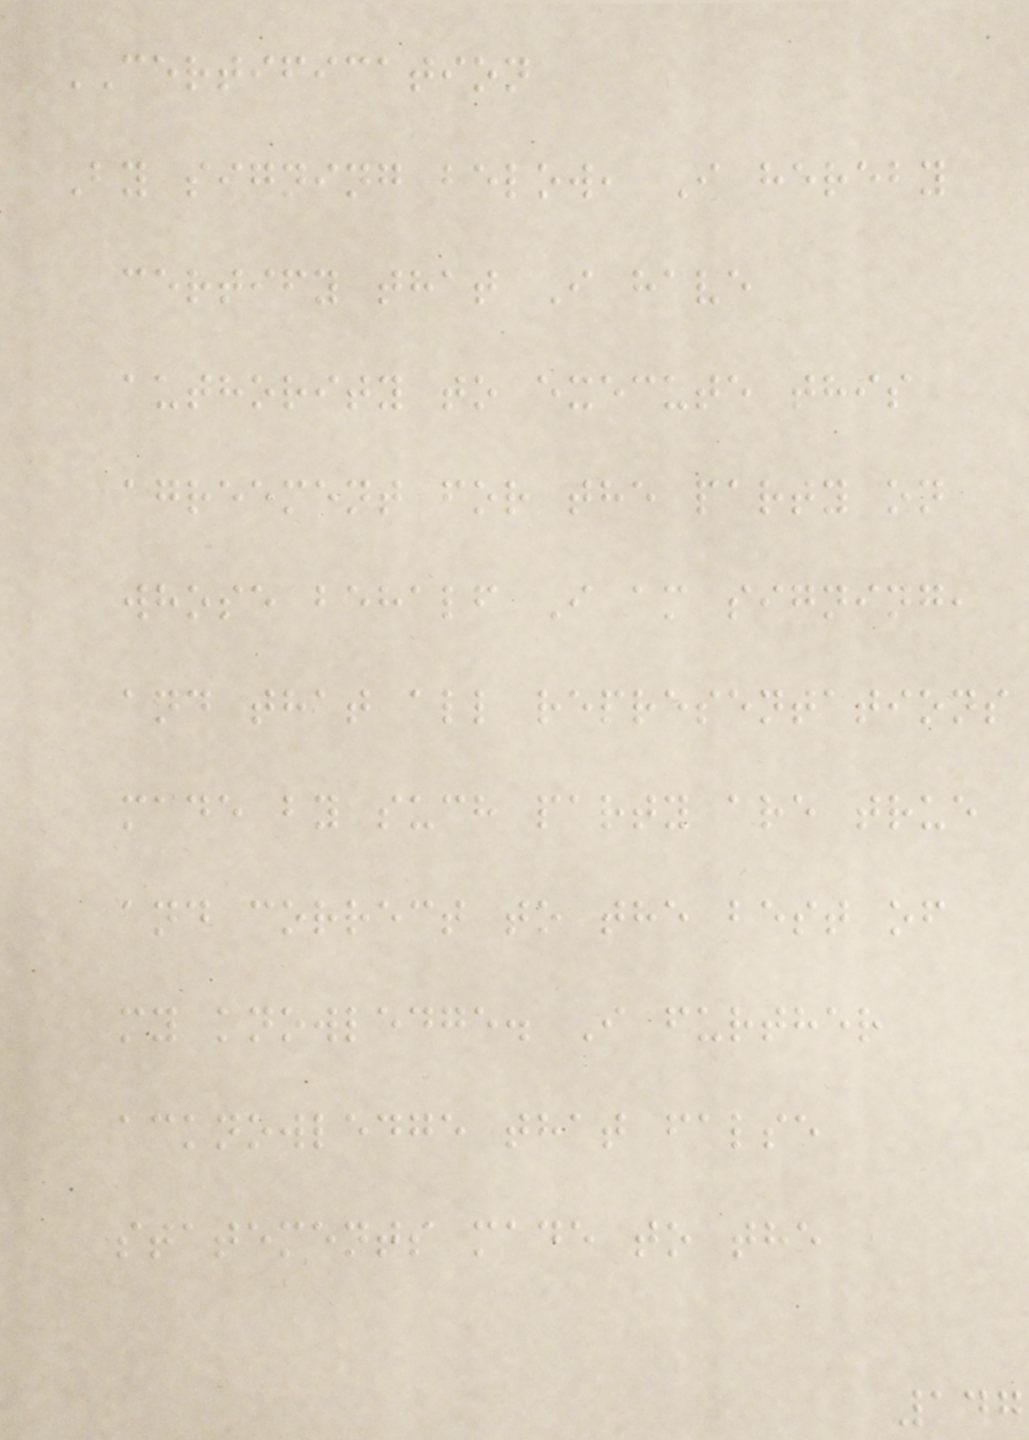CERTIFICATION
By signing below, I hereby
certify that I have
authority to execute this
agreement for the party on
whose behalf I am signing,
and that all representations
made by such party are true
and correct to the best of
my knowledge. I further
acknowledge that false
statements made to the
147
